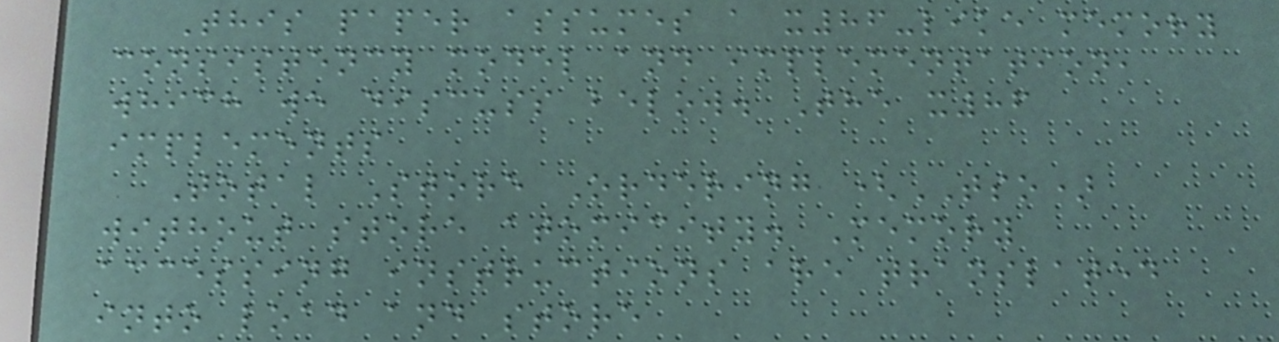This paper assumes a x86-like memory
consistency model and implementation,
which we discuss below. The x86
implements
Total Store Ordering (TSO)
without store atomicity. Memory
accessing instructions are translated
into load and store
